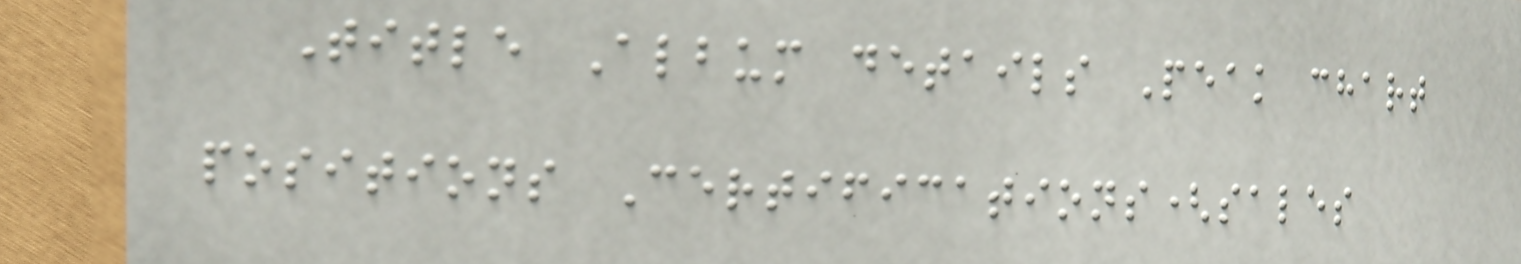Title Album details Peak chart
positions Certifications(sales
